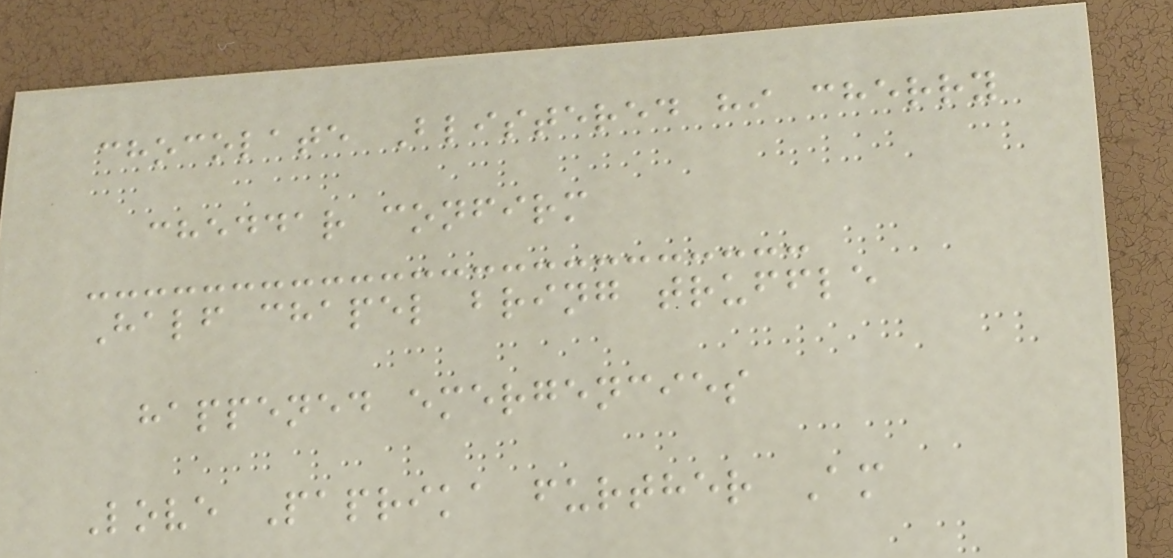chocolate Blistered hi cherry
cheddar confirm
Half chapel bring truffle
happened emergencies
Love Paprika further Am
